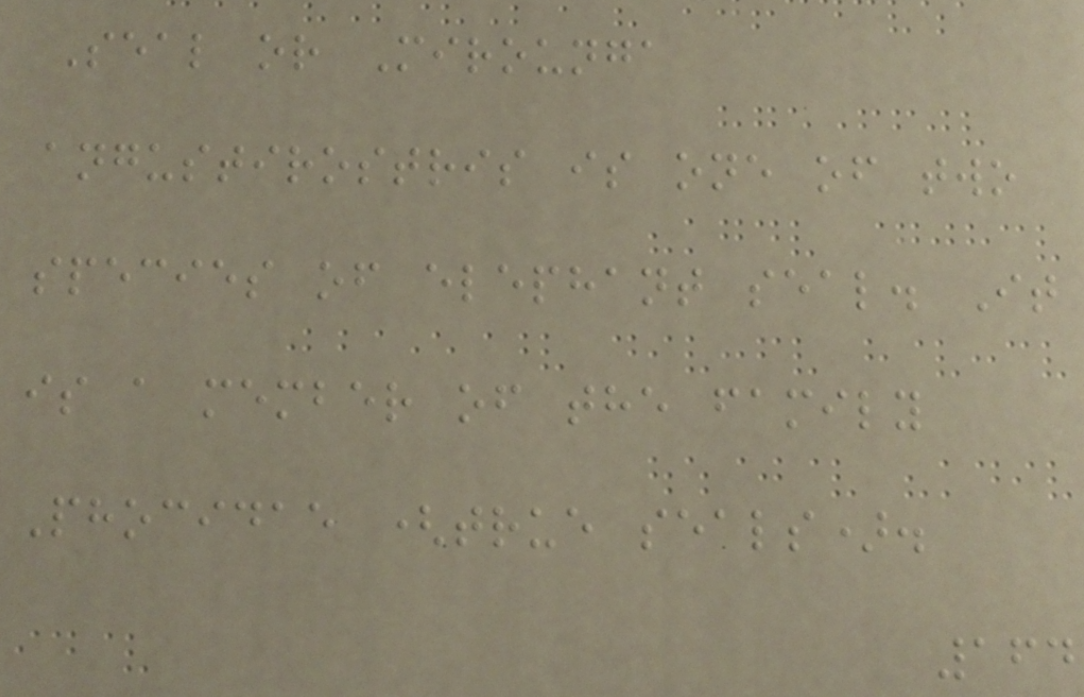Seal or Mirounga
angustirostris is one of two
species of elephant seal. It
is a member of the family
Phocidae (true seals).
164
